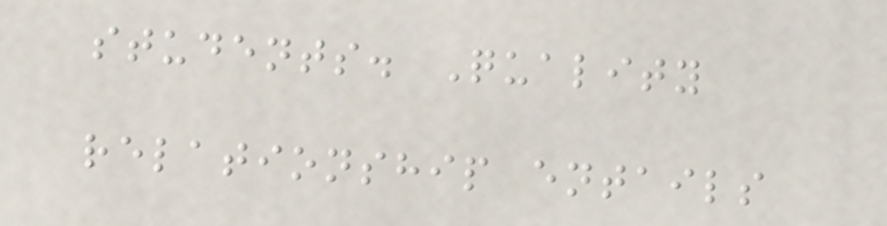students. Quality
relationship entails
